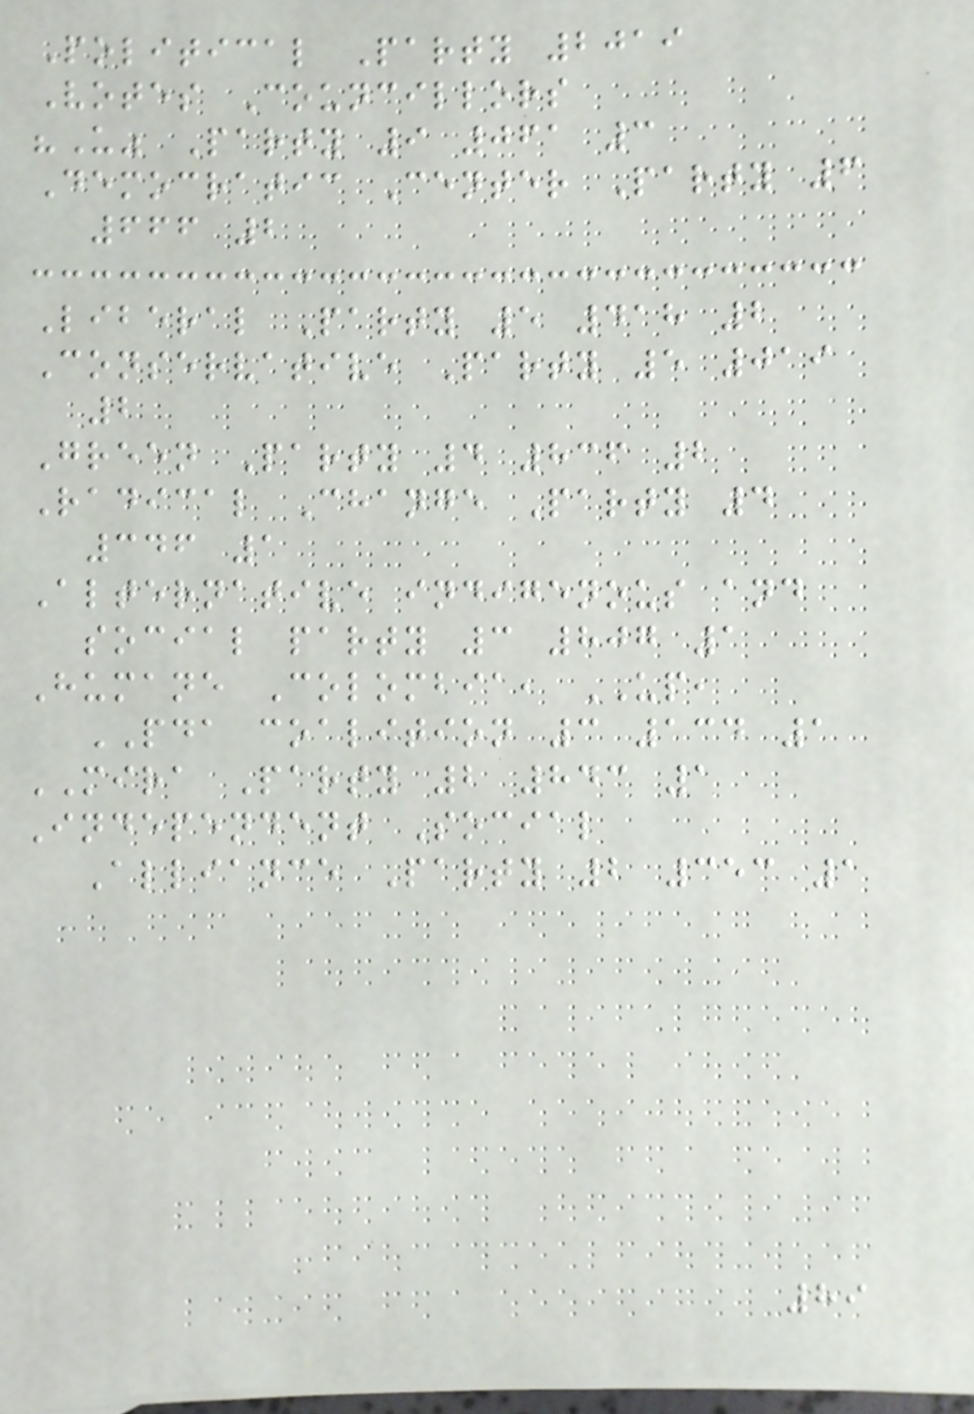Political Party 2019
Votes Councillors
"U" Party 9 061 3
Democratic Center Party 6
666 2
Liberal Party 5 418 2
Conservative Party 5 019
2
Green Party 4 836 2
Radical Change Party 4
346 1
Alternative indigenous and
social party 3 807 1
Humane Colombia, UP,
PDA coalition 3 134 1
MIRA Party 2 843 1
Independent Social
Alliance Party 2 353 1
89
